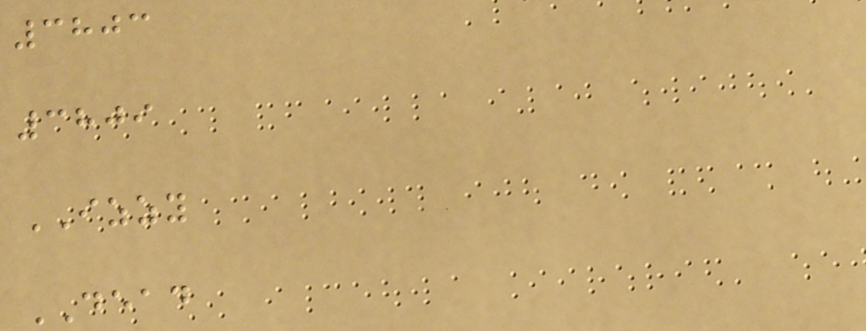3803
3809
IZZY
DEAD
